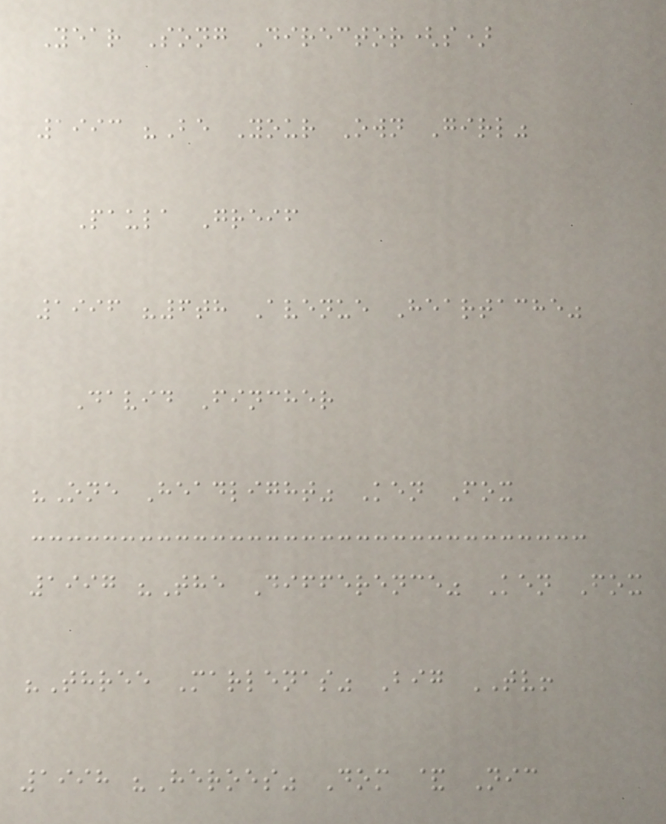Year Song Director(s)
1993 "Be Your Own Girl"
Paula Greif
1996 "6th Avenue Heartache"
David Fincher
"One Headlight" Ken Fox
1997 "The Difference" Ken Fox
"Three Marlenas" Big TV!
1998 "Heroes" Dom & Nic
